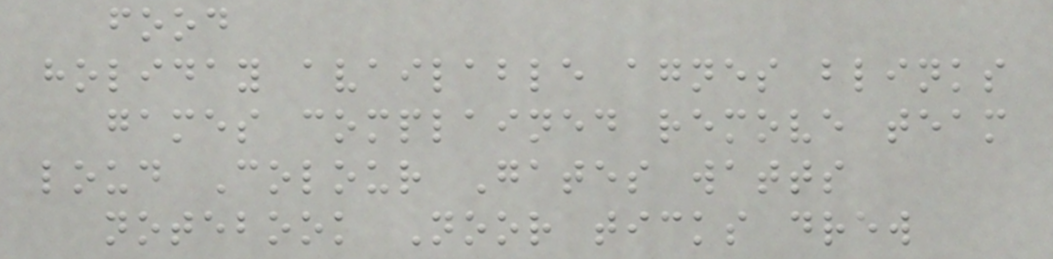food
holiday available agnes blinks
games complained remove team
loud Colour Gates watts
notebook Noor ticks drew
